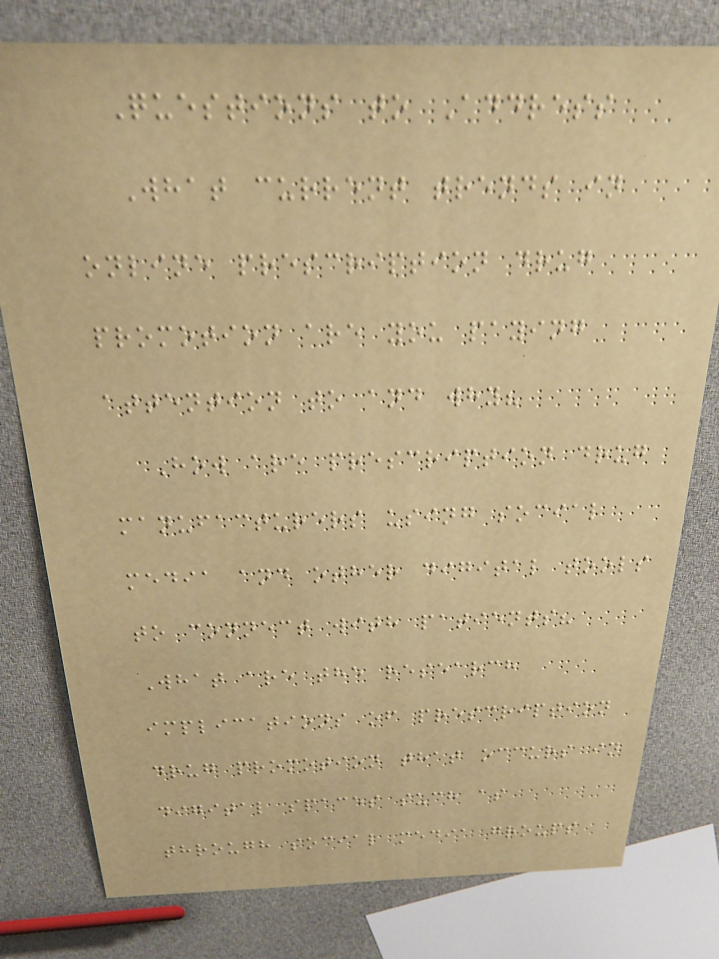Questions to Address
What current trends in
online prescription drug
promotion are you paying
attention to and why?
How are prescription drug
manufacturers using social
media and other digital tools
to connect with patients?
What are the research
implications of prescription
drug promotion that occurs in
digital spaces such as
through social media groups
